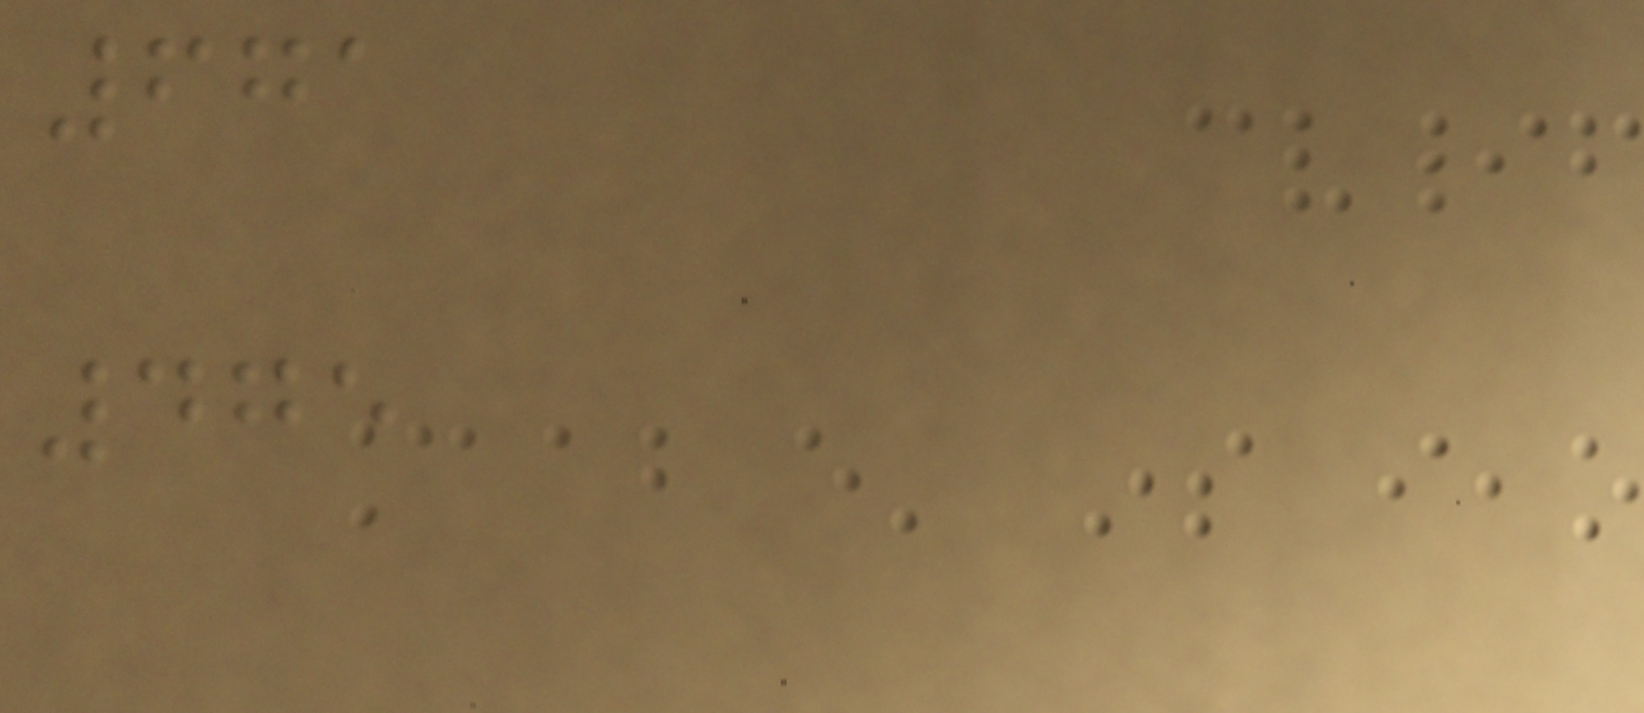671
475
